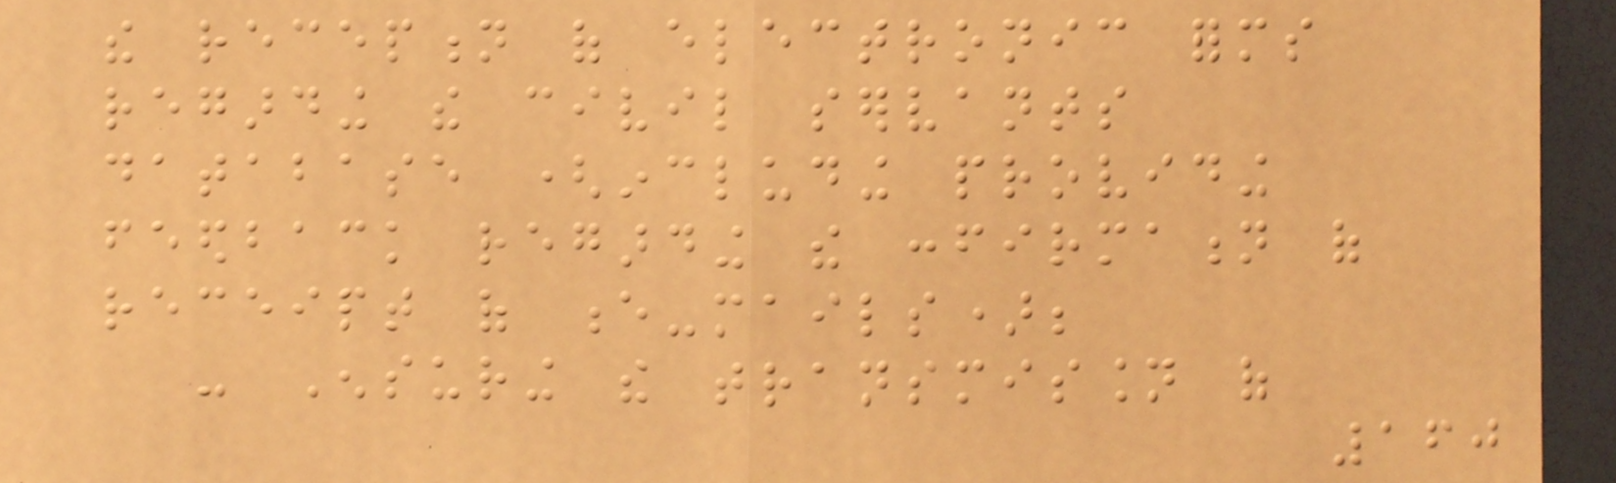the reception of electronic forms
regarding the civil servants
database (including providing
feedback regarding the confirmation of
receipt of e-mails);
- Ensuring the transmission of
160
